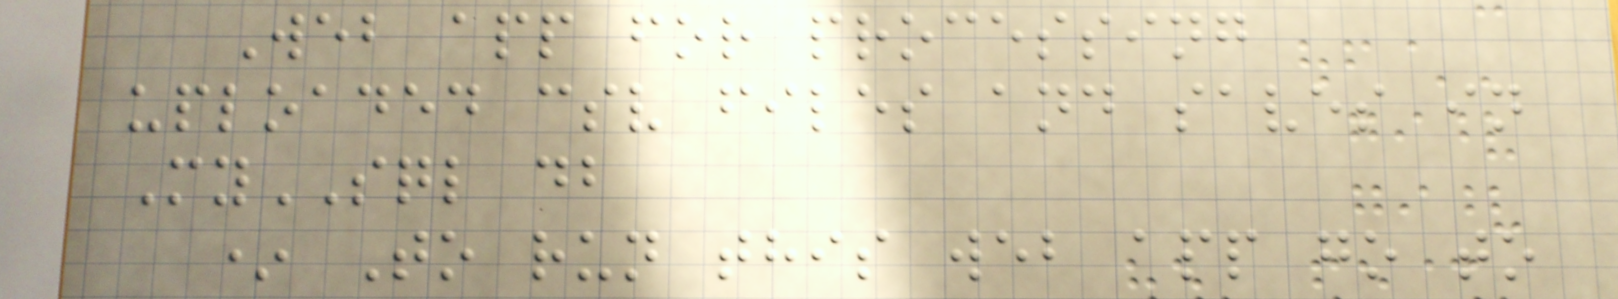Web app for processing
uploaded csv files and saves in
MySQL db
* To run this web app go to
